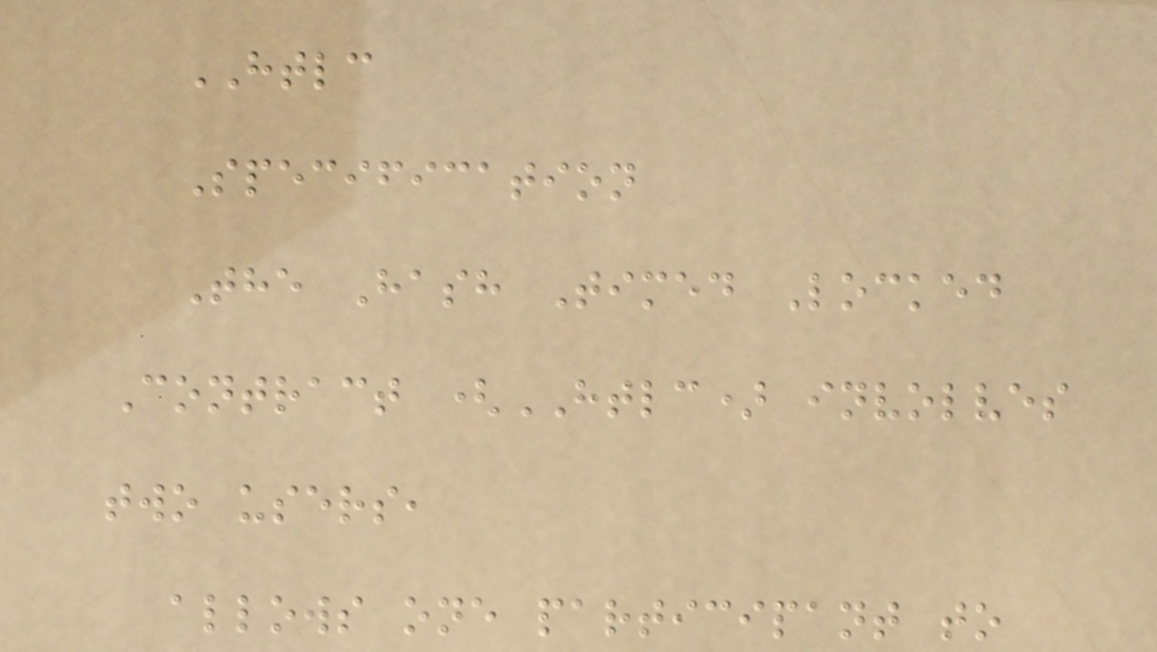HTLC
Specification
The Hash Timed Locked
Contract (HTLC) involves
two users,
allows one participant to
